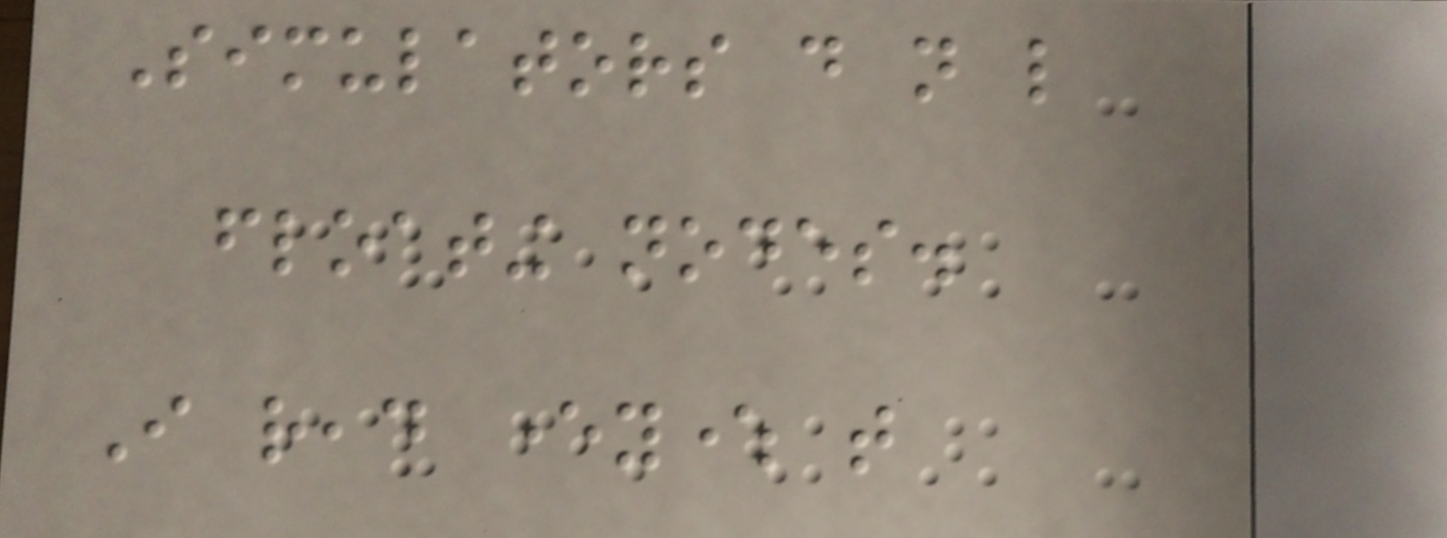Simulators do not like
floating nodes.
I read everywhere that
